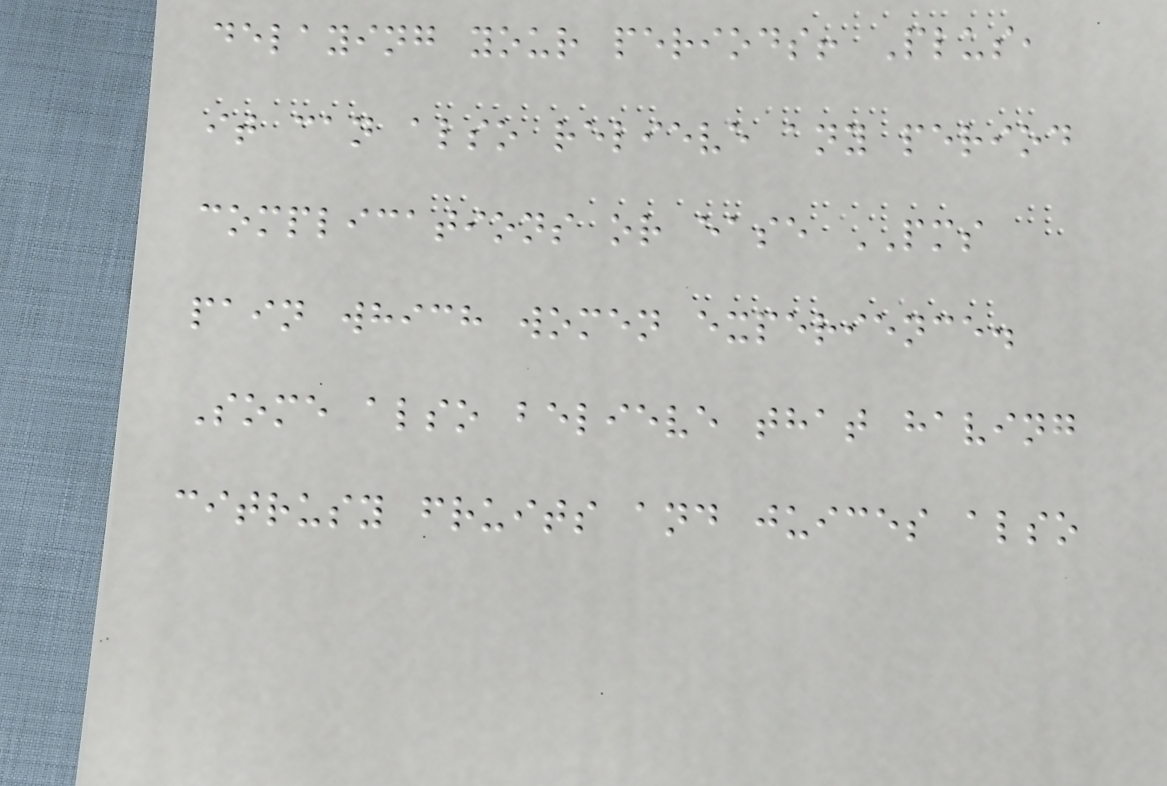delaying your periods! Plus,
it can also relieve any period
complications or ease PMS
pain which women experience.
Some also believe that having
citrusy fruits and juices also
